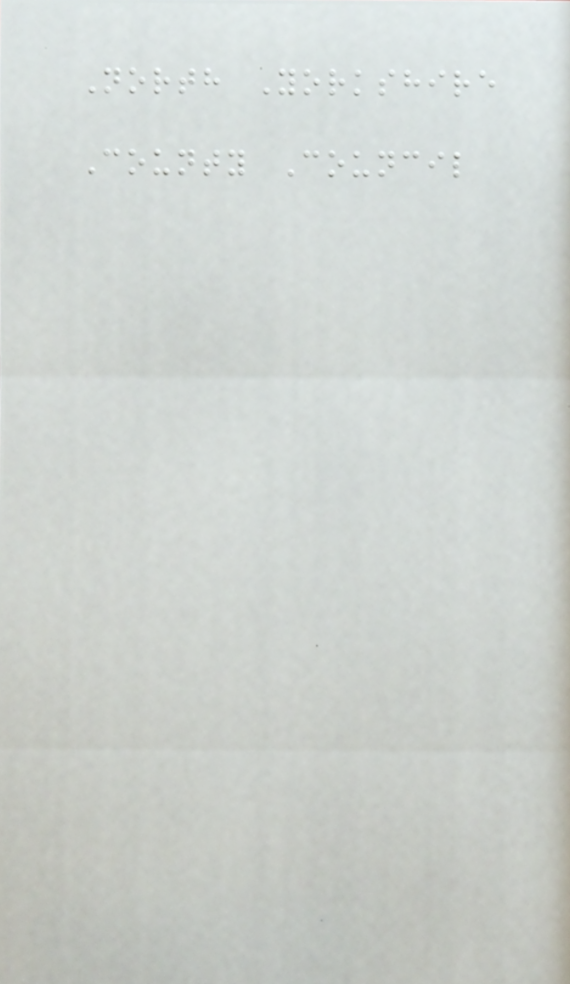North Yorkshire
County Council
